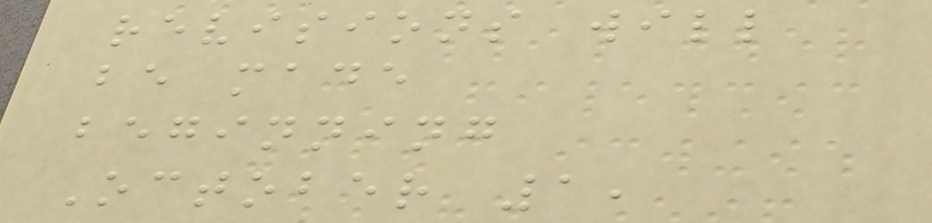revisions will
be made
beginning
October 1,
